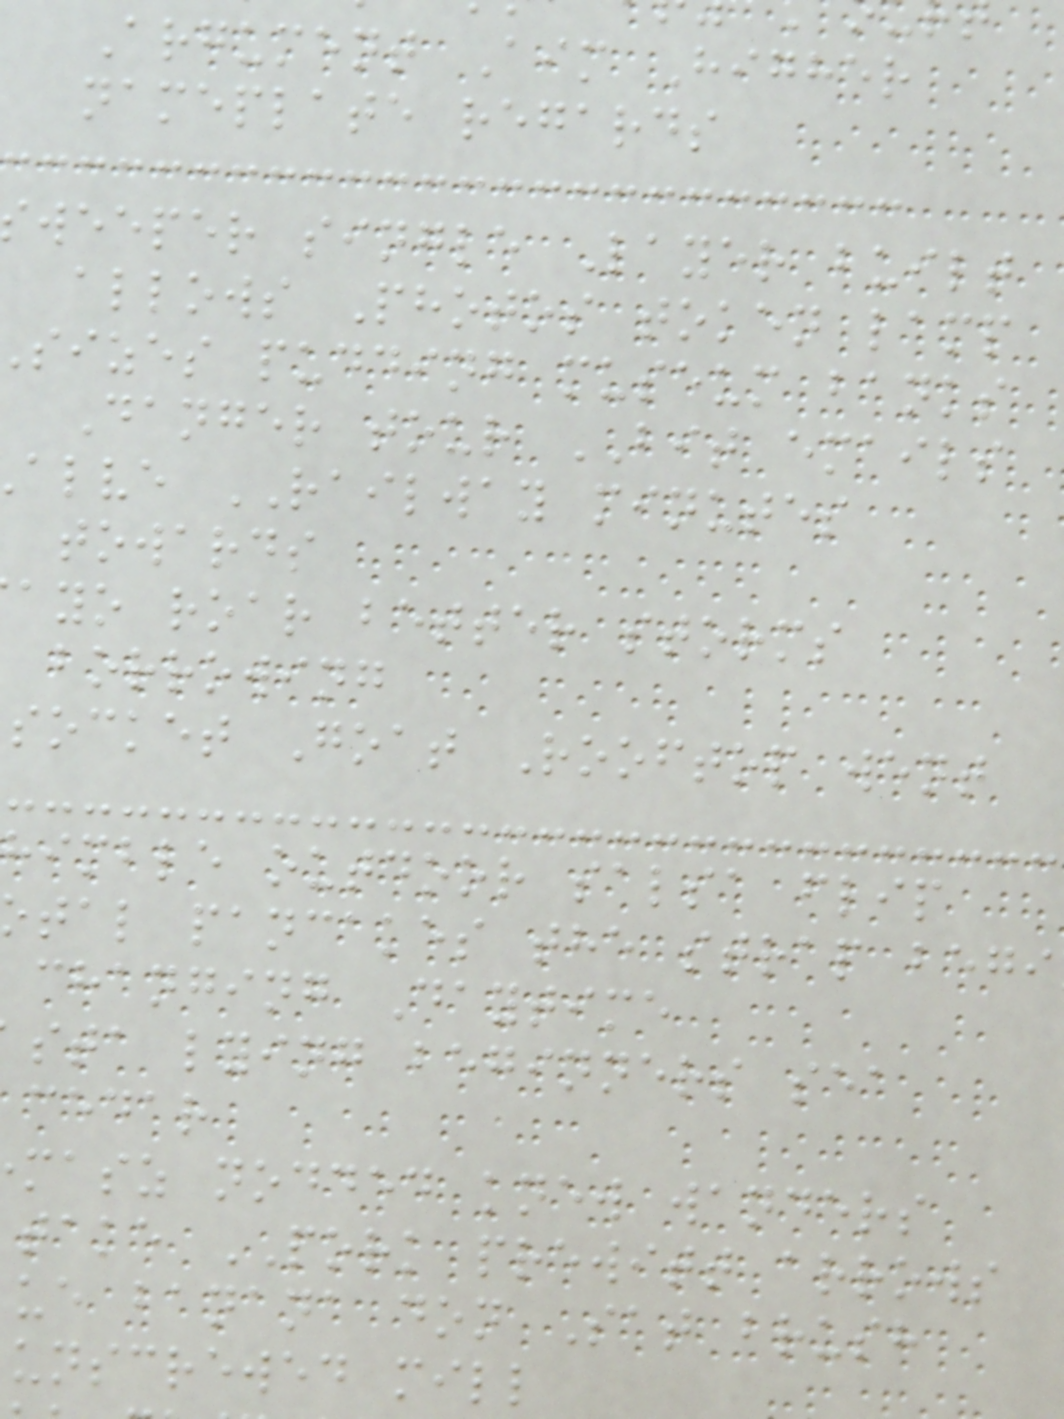Argument Aim Higher
nameplate regards
weeper single Layer built
allows Photos token lamp
sizes pudding museum banks
Danger tour BIT emails
alve RAILWAY minutes
towards
ayo roar better storms
borrowing
socket Goat Rooftop went
himble outdoor salsa flip
tal pancakes the strap begi
changing Daytime
sta lying beginners sea
cedar
masz nodded knew wanders
take PORK prewitt arrows
ue banana don Sat brush
unscrewed mill
